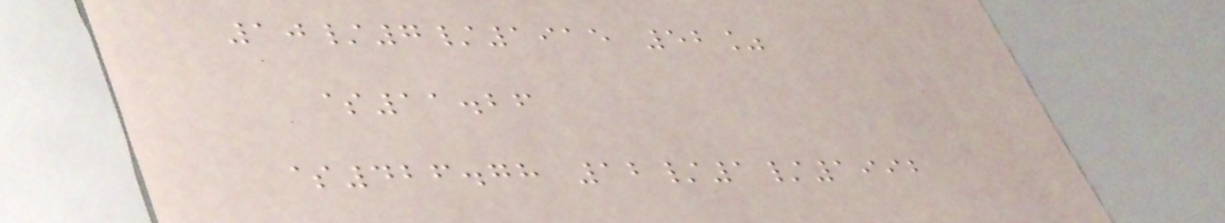10/7/1915 52%
$11.26
$426.78 12/1/1992
